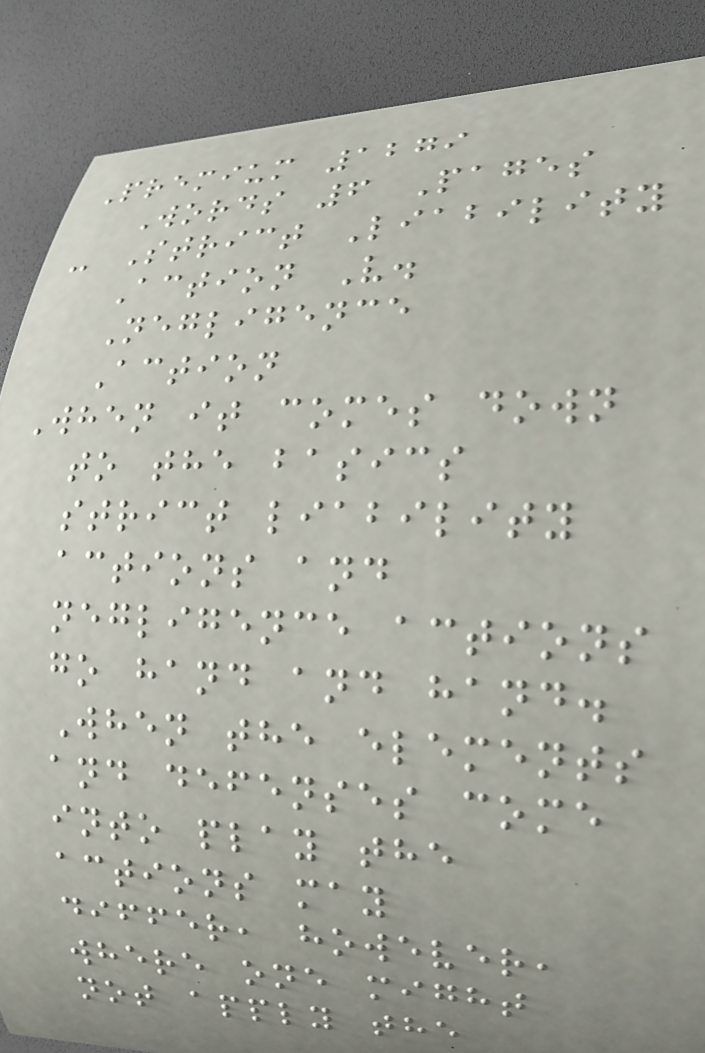Premium 1279
Words 6 Pages
- Strict Liability
Action V.
Negligence
Action
When it comes down
to the basics
strict liability
actions and
negligence actions
go hand and hand.
When the elements
and defenses come
into play the
actions may
differ, however,
where one might
not apply the
